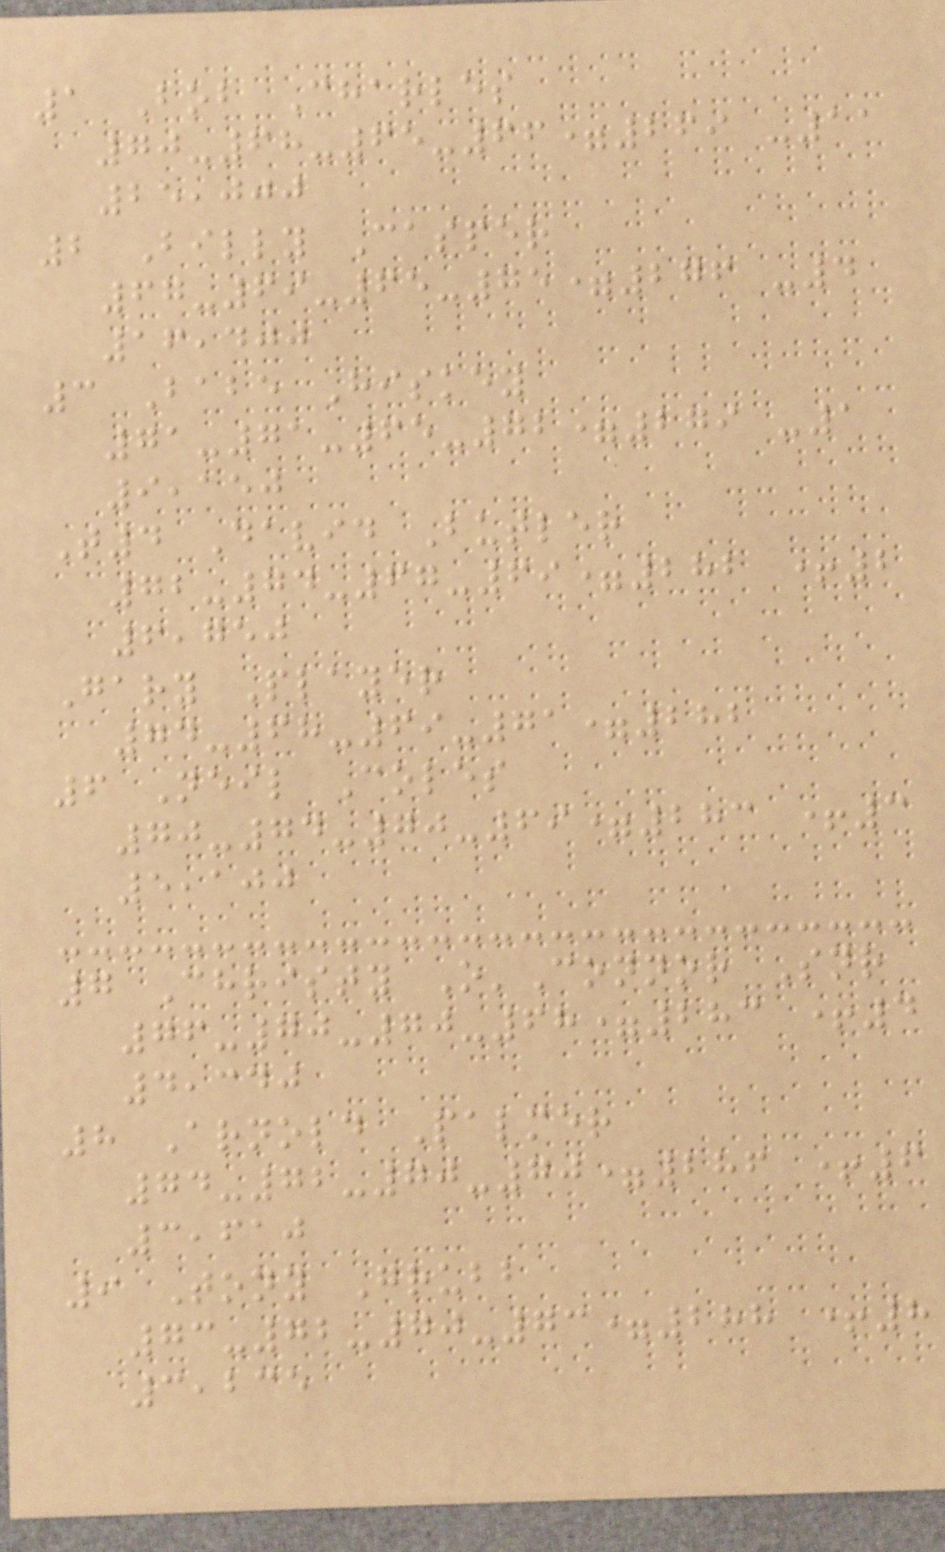1 Bob Charles
70-68-65-66=269 -11
25,000
2 Billy Casper
67-69-65-75=276 -4
16,400
3 Babe Hiskey
71-71-65-72=279 -1
9,150
T4 David Butler
72-74-67-69=282 +2
6,750
Gary Player
74-68-69-71=282
6 Neil Coles
70-74-70-69=283 +3
5,100
7 Christy O'Connor Snr
76-70-70-68=283 +4
4,340
8 Arnold Palmer
74-72-70-70=286 +6
3,610
9 Tony Grubb
73-72-70-73=288 +8
3,235
